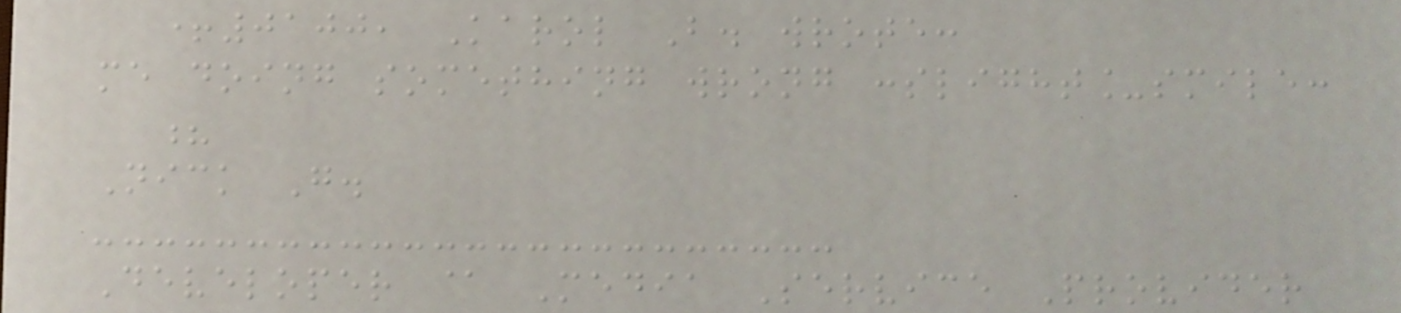+0100, Karol B. wrote:
me doing something wrong :slight_smile:
?
Nick G.
Developer @ Media Service Provider
